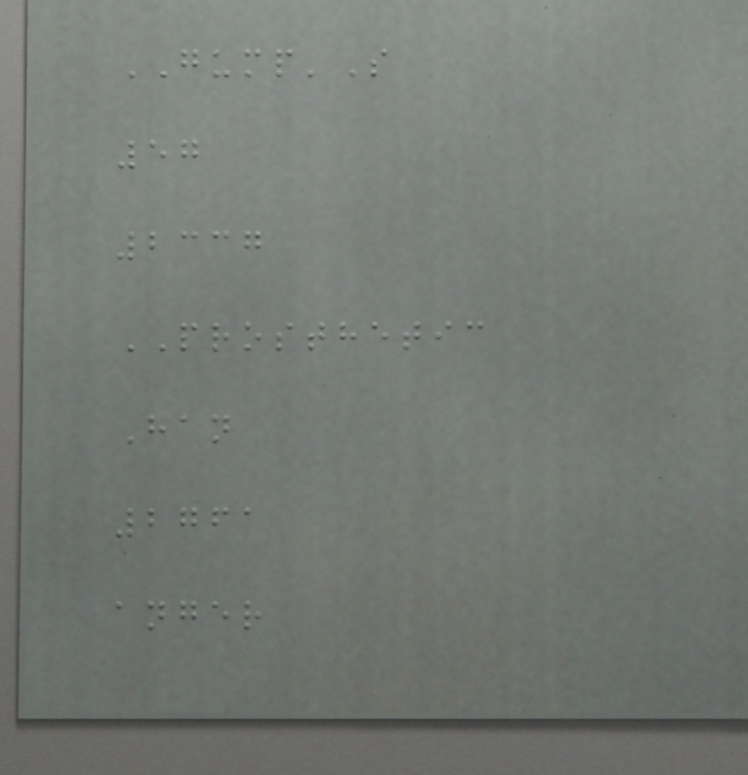GUMP'S
57
2337
PROSTHETIC
Han
2761
anger
